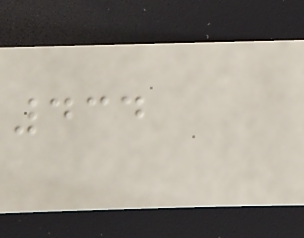434
